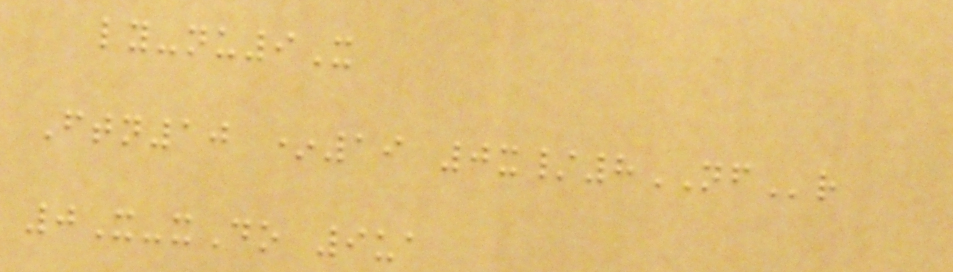ly-nu9X
Ftn10 *19 0x/8NFr
0X-xDo 9ua
